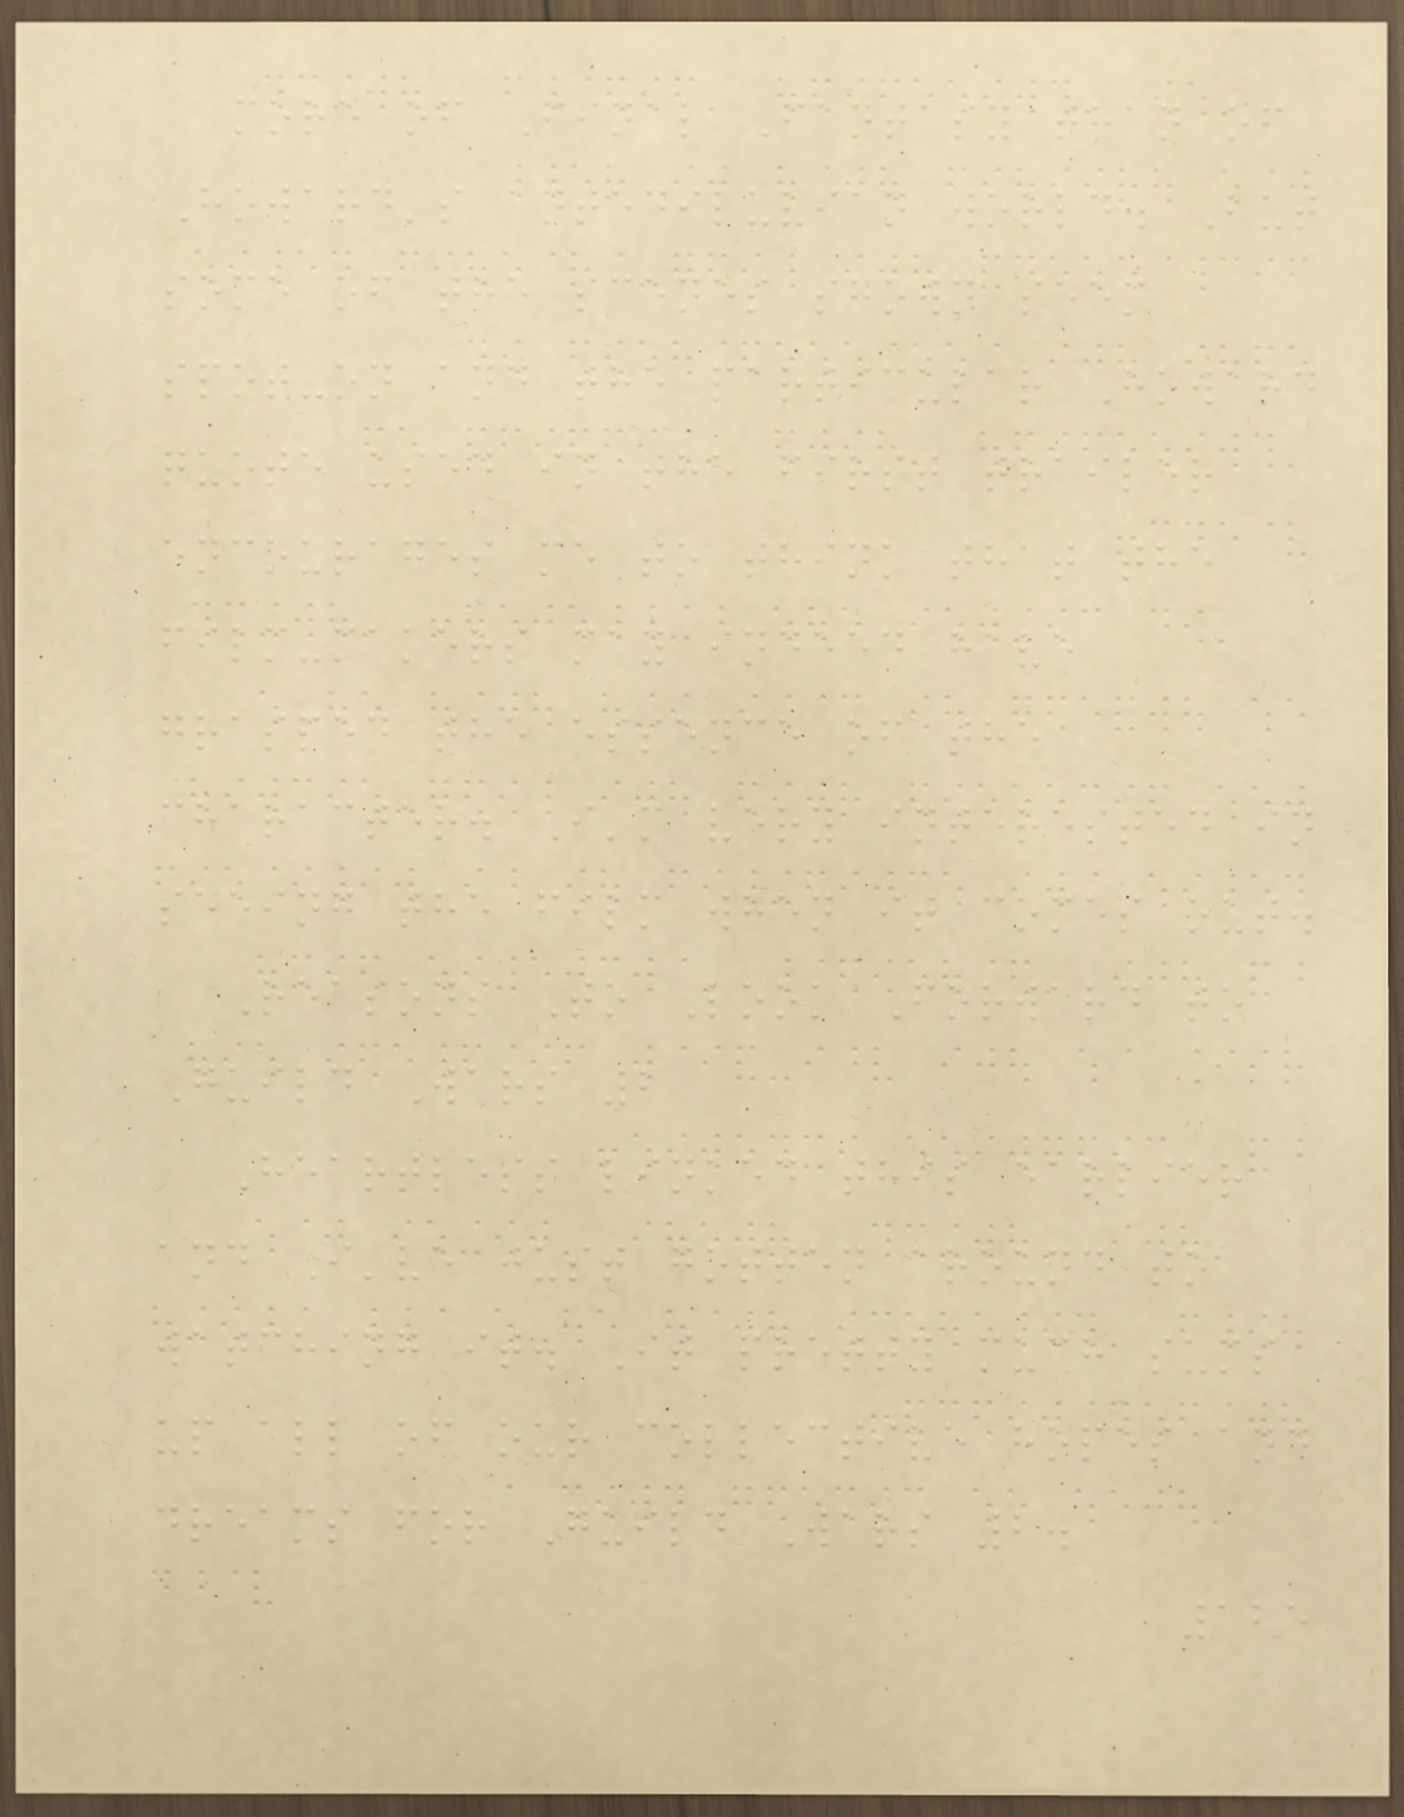more of Final Fantasy than of
Howard's antediluvian world. But
some of the scenes shown seem
spot-on and the particular Howard
quote used in the first trailer
encourages me to think that the
film-makers may indeed have
grasped the essence of the
character. I'm very interested in
seeing the film when it comes out.
Reasons To Look Forward to
Guild Wars 2
Heartless linked this earlier
and I've just gotten around to
watching it. It pretty much sums
up all of our collective hopes and
dreams for Guild Wars 2.
125
